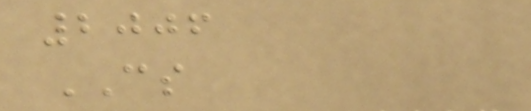2006
CS
